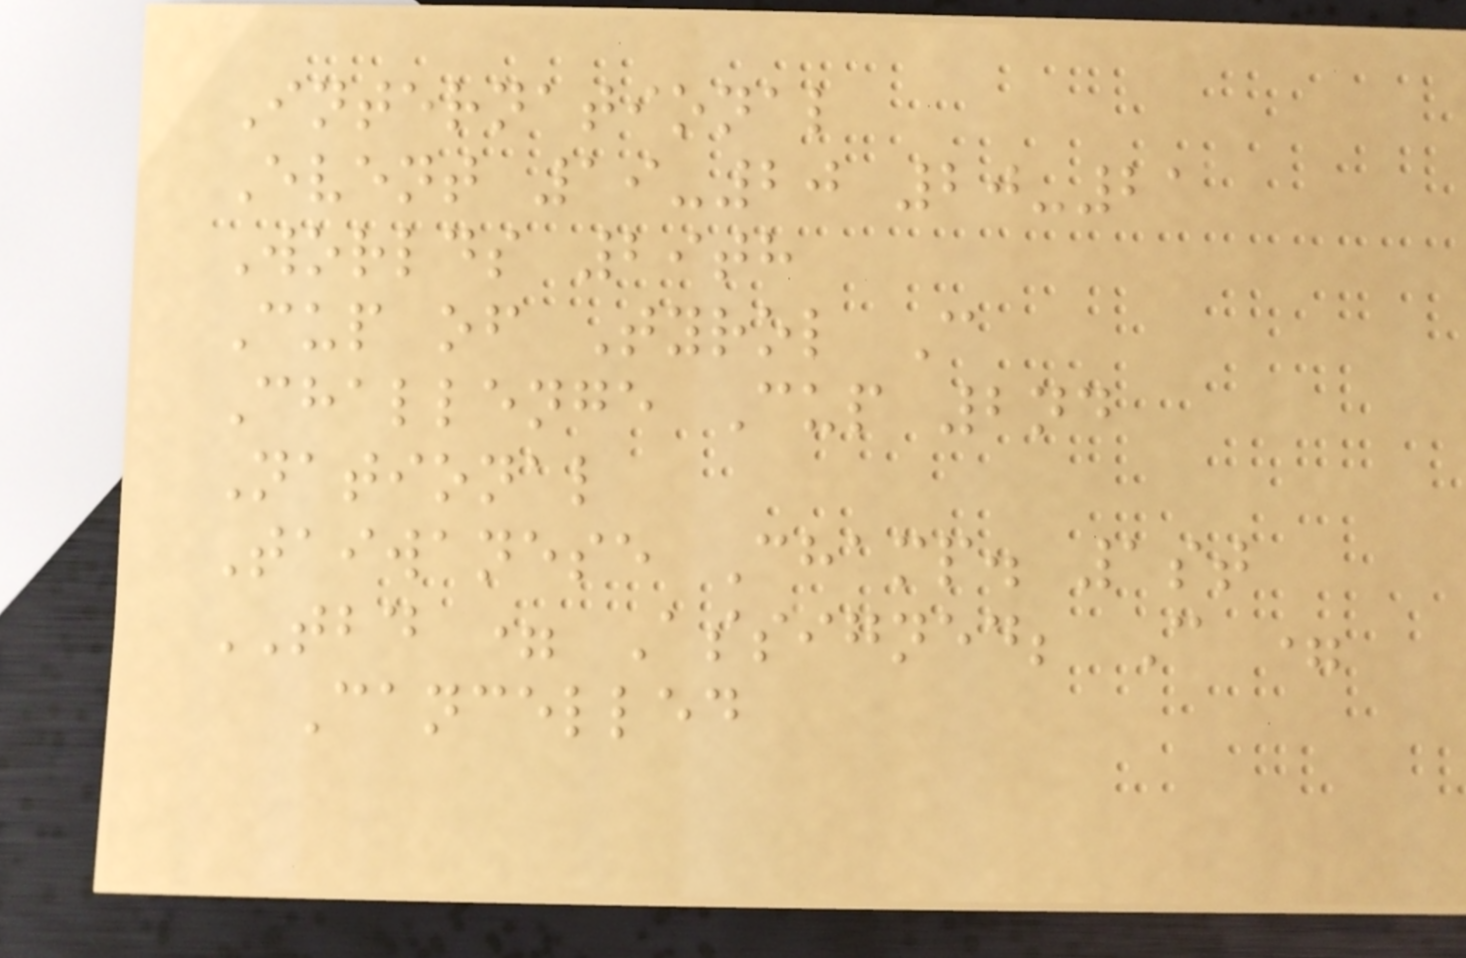International
Event 19-20 20-21
Worlds 29th
Cup of Tyrol C
Challenge Cup 2nd
National
Taiwanese Champ. 1st
TBD = Assigned; C =
Cancelled
